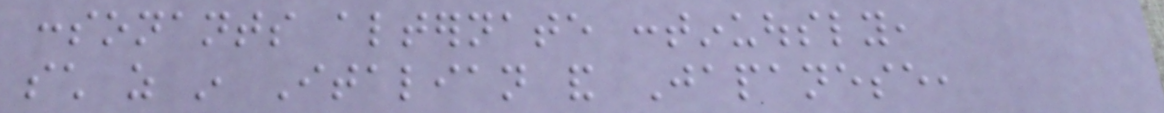consonants alternate continuously,
such as in Italian and Japanese,
